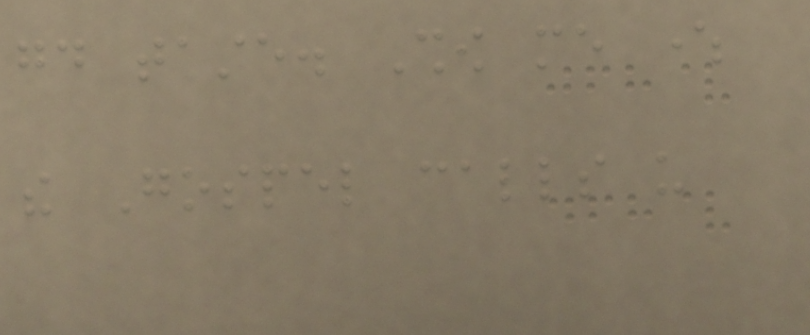good taste. Show me where
the Gospel calls us
